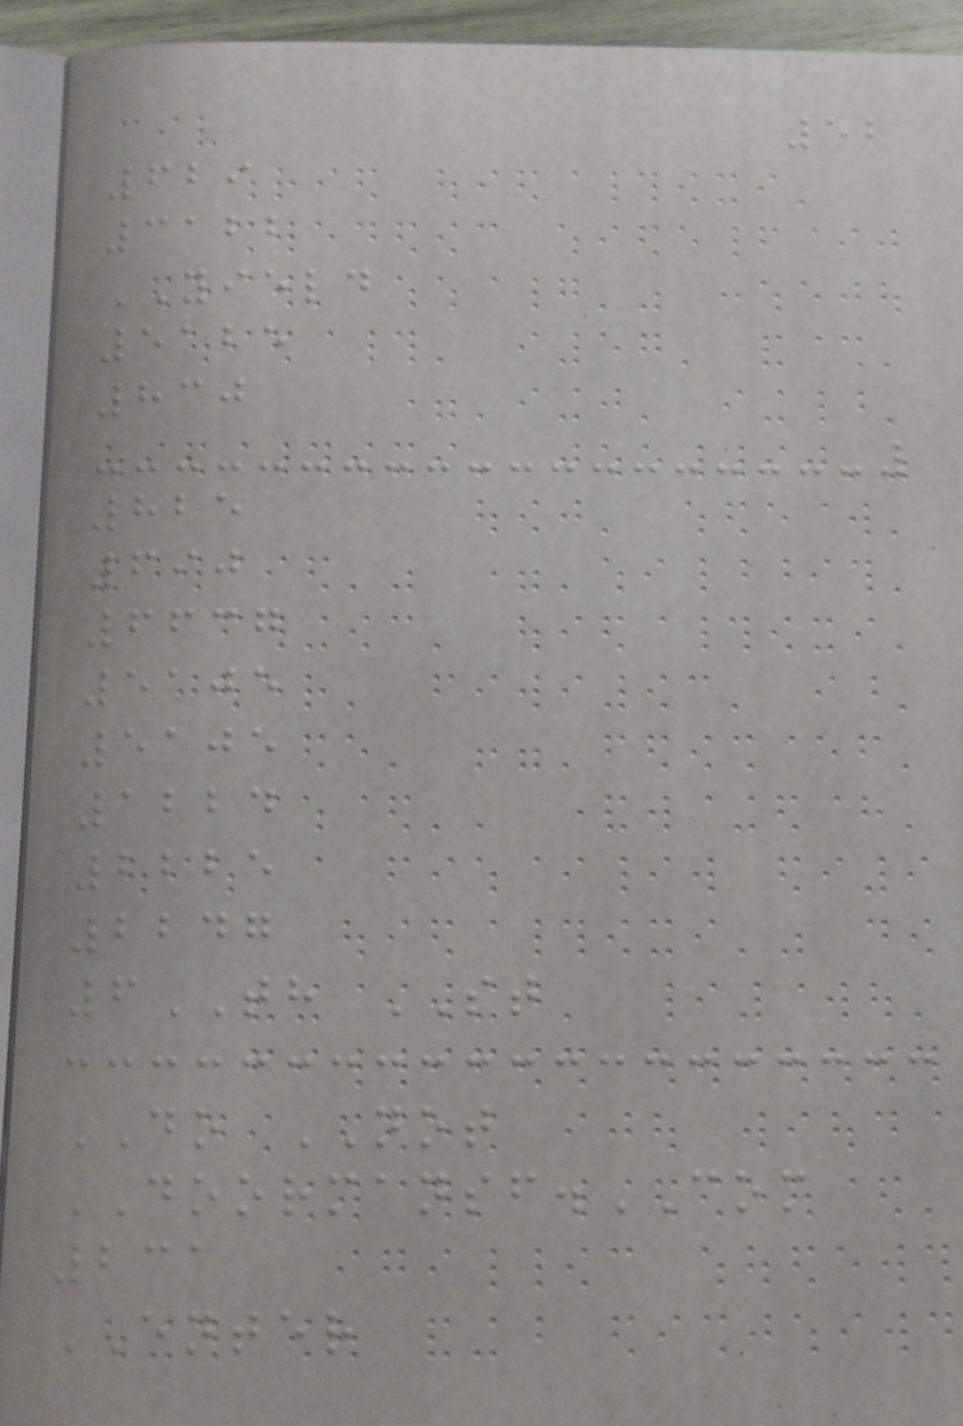52
629
3122
YIELD
5125
830
825
690
6637
5105
5105
1224
2225
2247
6TH ST
DO NOT
DOORMANSF.COM
231
ENTER
